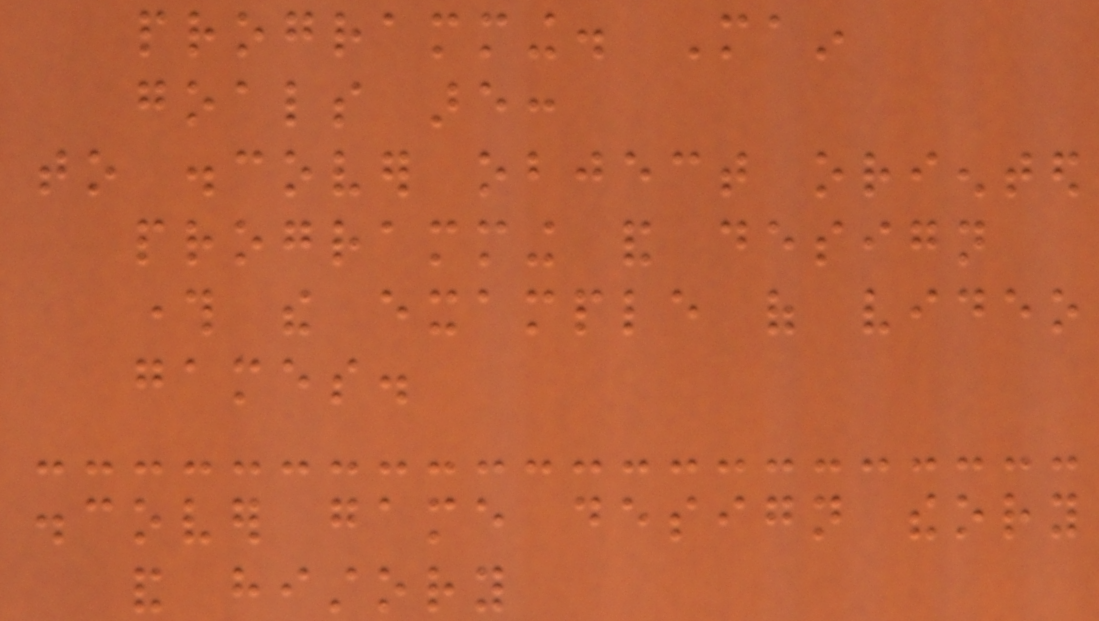programming. Main
goals are:
to discover object oriented
programming and design
through the example of video
games.
discover game design theory
and history
